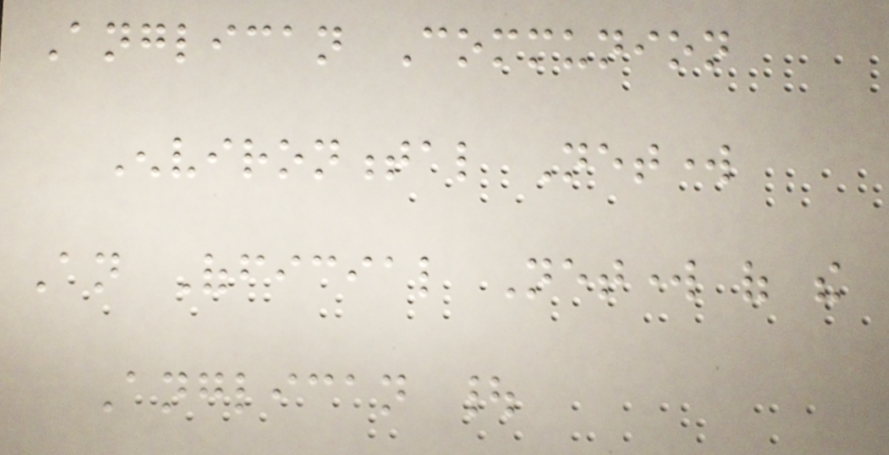Anglican Communion
Environmental Network
An Official Network of the
Anglican |
